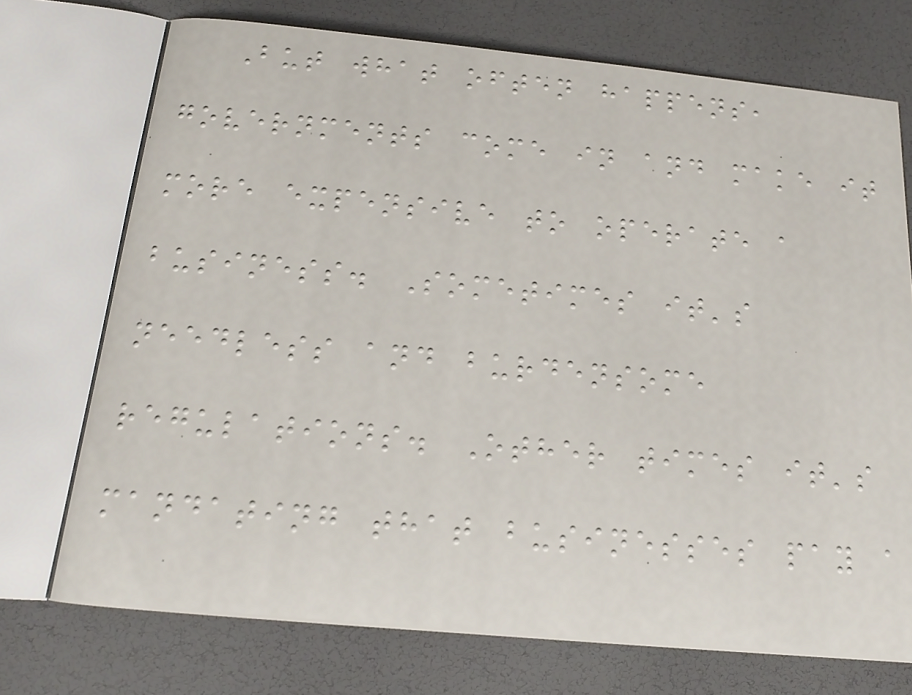But what often happens,
governments come in and make it
more expensive to operate a
business. Sometimes it's
needless and burdensome
regulations. Other times it's
mandating that businesses pay a
